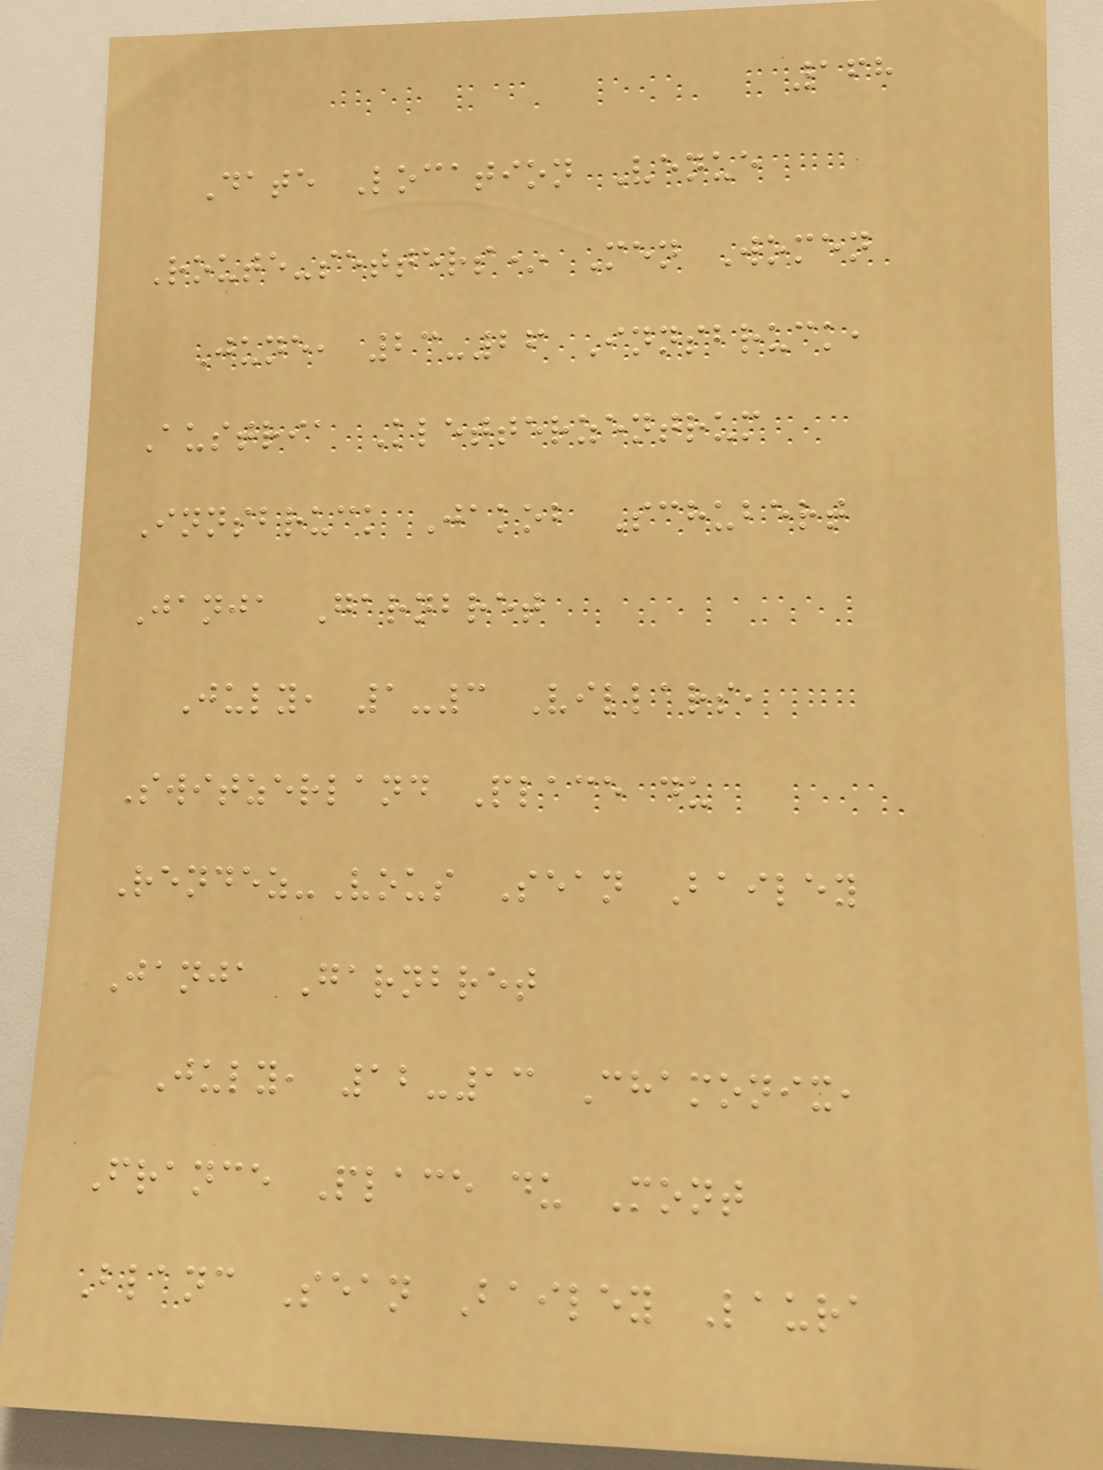168
Date Location Venue
Route-setters* Men Women
June, 23-26 Innsbruck,
Austria Kletterzentrum
Innsbruck Jakob Schubert
Janja Garnbret
July, 1-3 Villars,
Switzerland Place du
Rendez-Vous Sean Bailey
Janja Garnbret
July, 12-13 Chamonix,
France Place du Mont
Blanc Sean Bailey Laura
